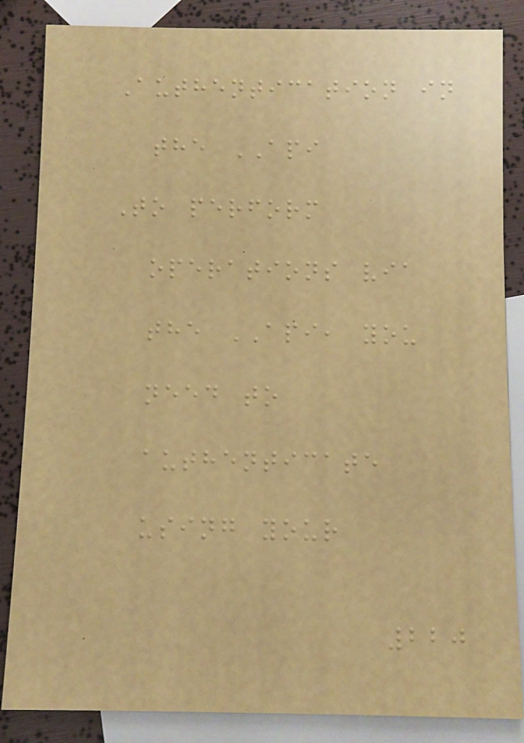Authentication in
the API
To perform
operations via
the API, you
need to
authenticate
using your
220
